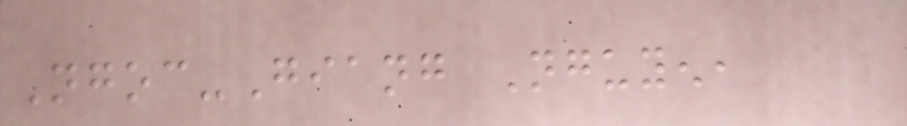Ngoc-Giang Nguyen,
